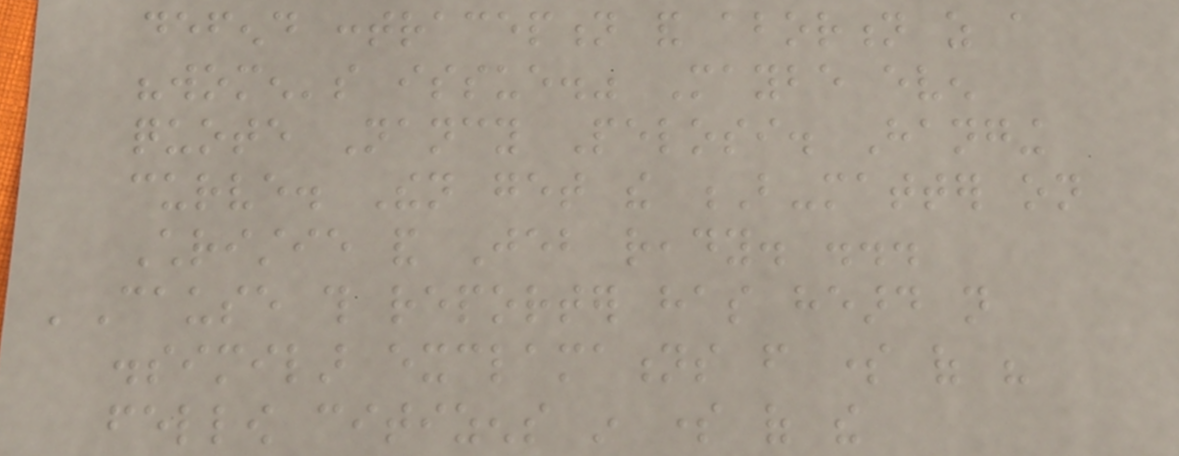defend contraception and abortion as a
"women's issue." Maybe even
quote Nancy Pelosi. Hanging
curve. Then get the B-matter on
Christie and Jeb ready. ...
'Cause this reporter has heard not
dissimilar exclamations from some of his
fellow citizens in some of the
